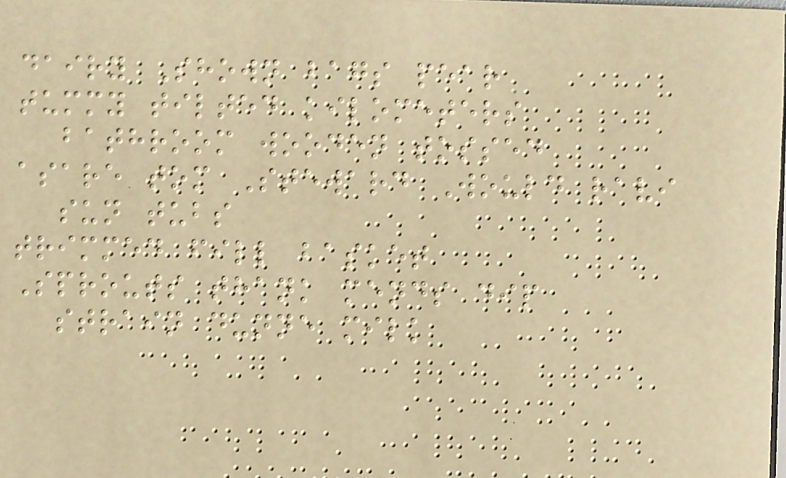dairy Shown bags pear
tummy tilted kilometers
bathroom wooden tossed
asare tom Steward Would ravi
sun tubs
trimmed fill basket
Sprouts thank mends dip
strain dunne milk
